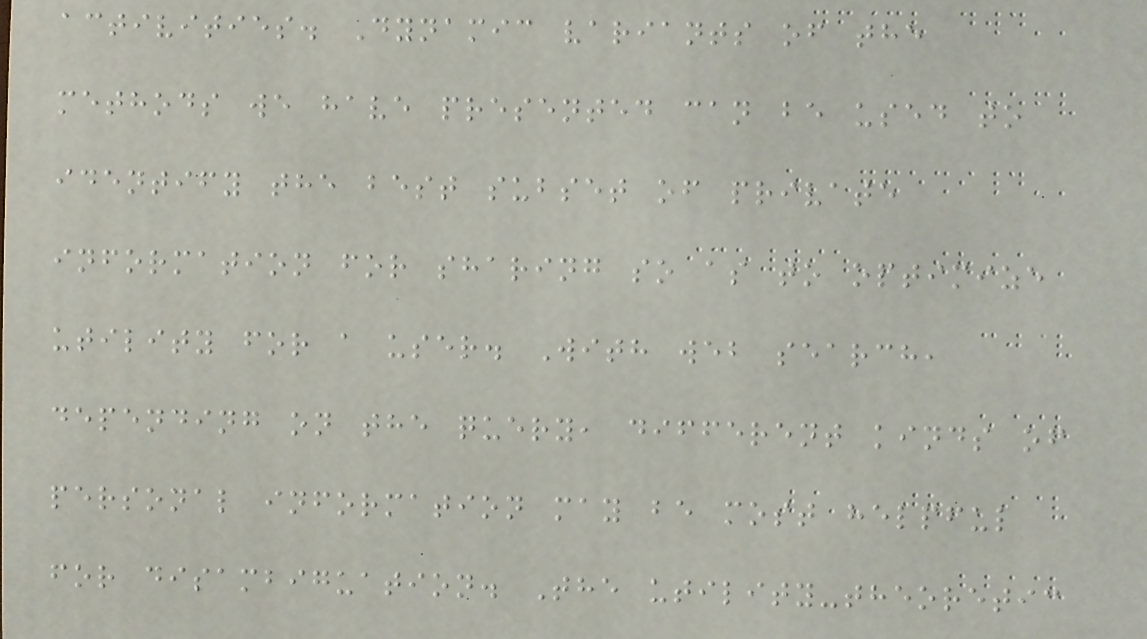activities. Dynamic variants of the
methods we have presented can be used to
identify the best subset of private
information for sharing so as to optimize
utility for a user. With web search,
depending on the query, different kinds of
personal information may be most helpful
for disambiguation. The utility-theoretic
